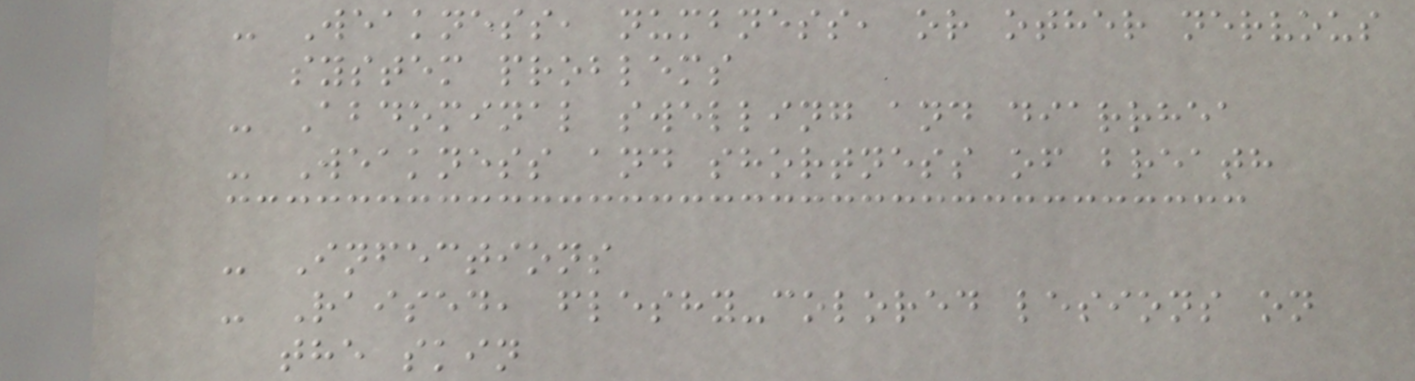- Weakness, numbness, or other nervous
system problems
- Abdominal swelling and diarrhea
- Weakness and shortness of breath
- Infections
- Raised, fleshy-colored lesions on
the skin
